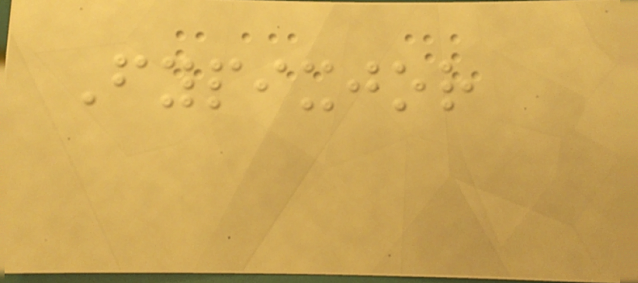Fypixjor
